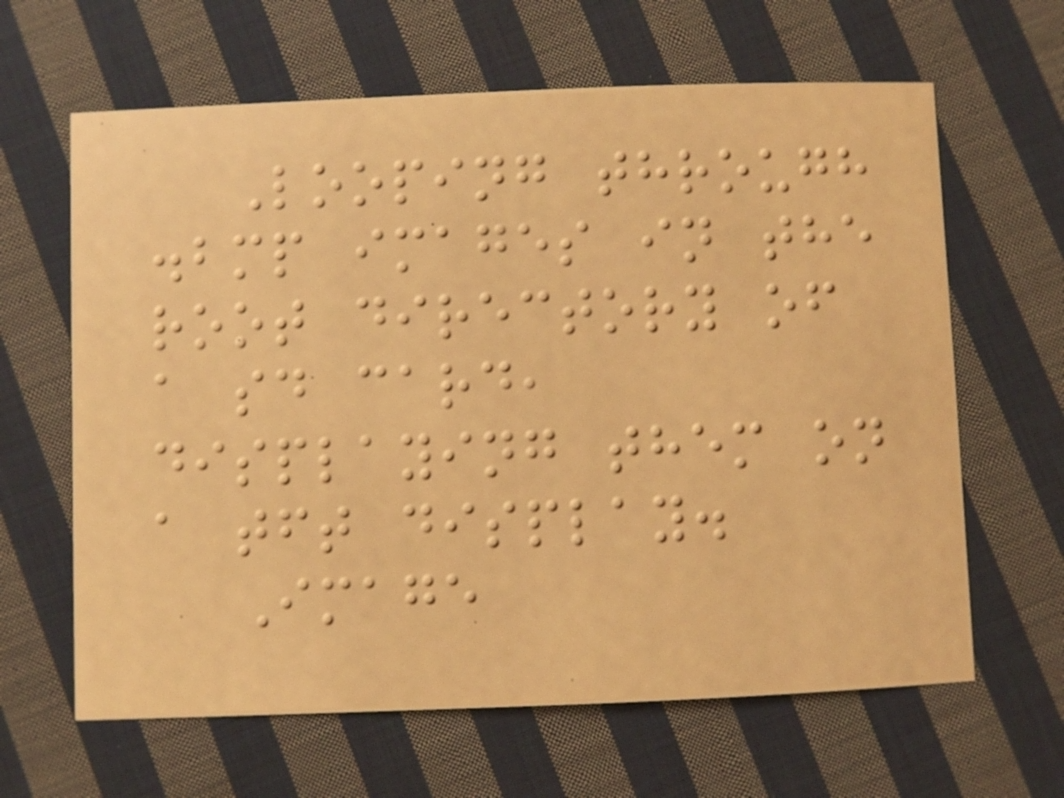Looping through
.bmp images in the
root directory of
a sd card,
displaying them on
a tft display.
Image
